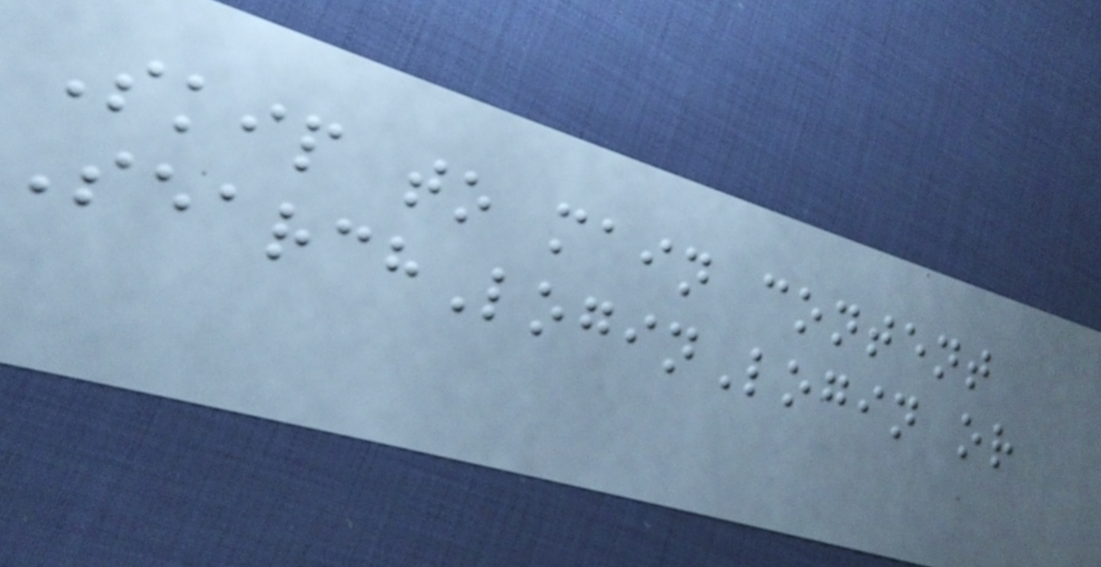Skip to main content
SearchLoginLogin or
